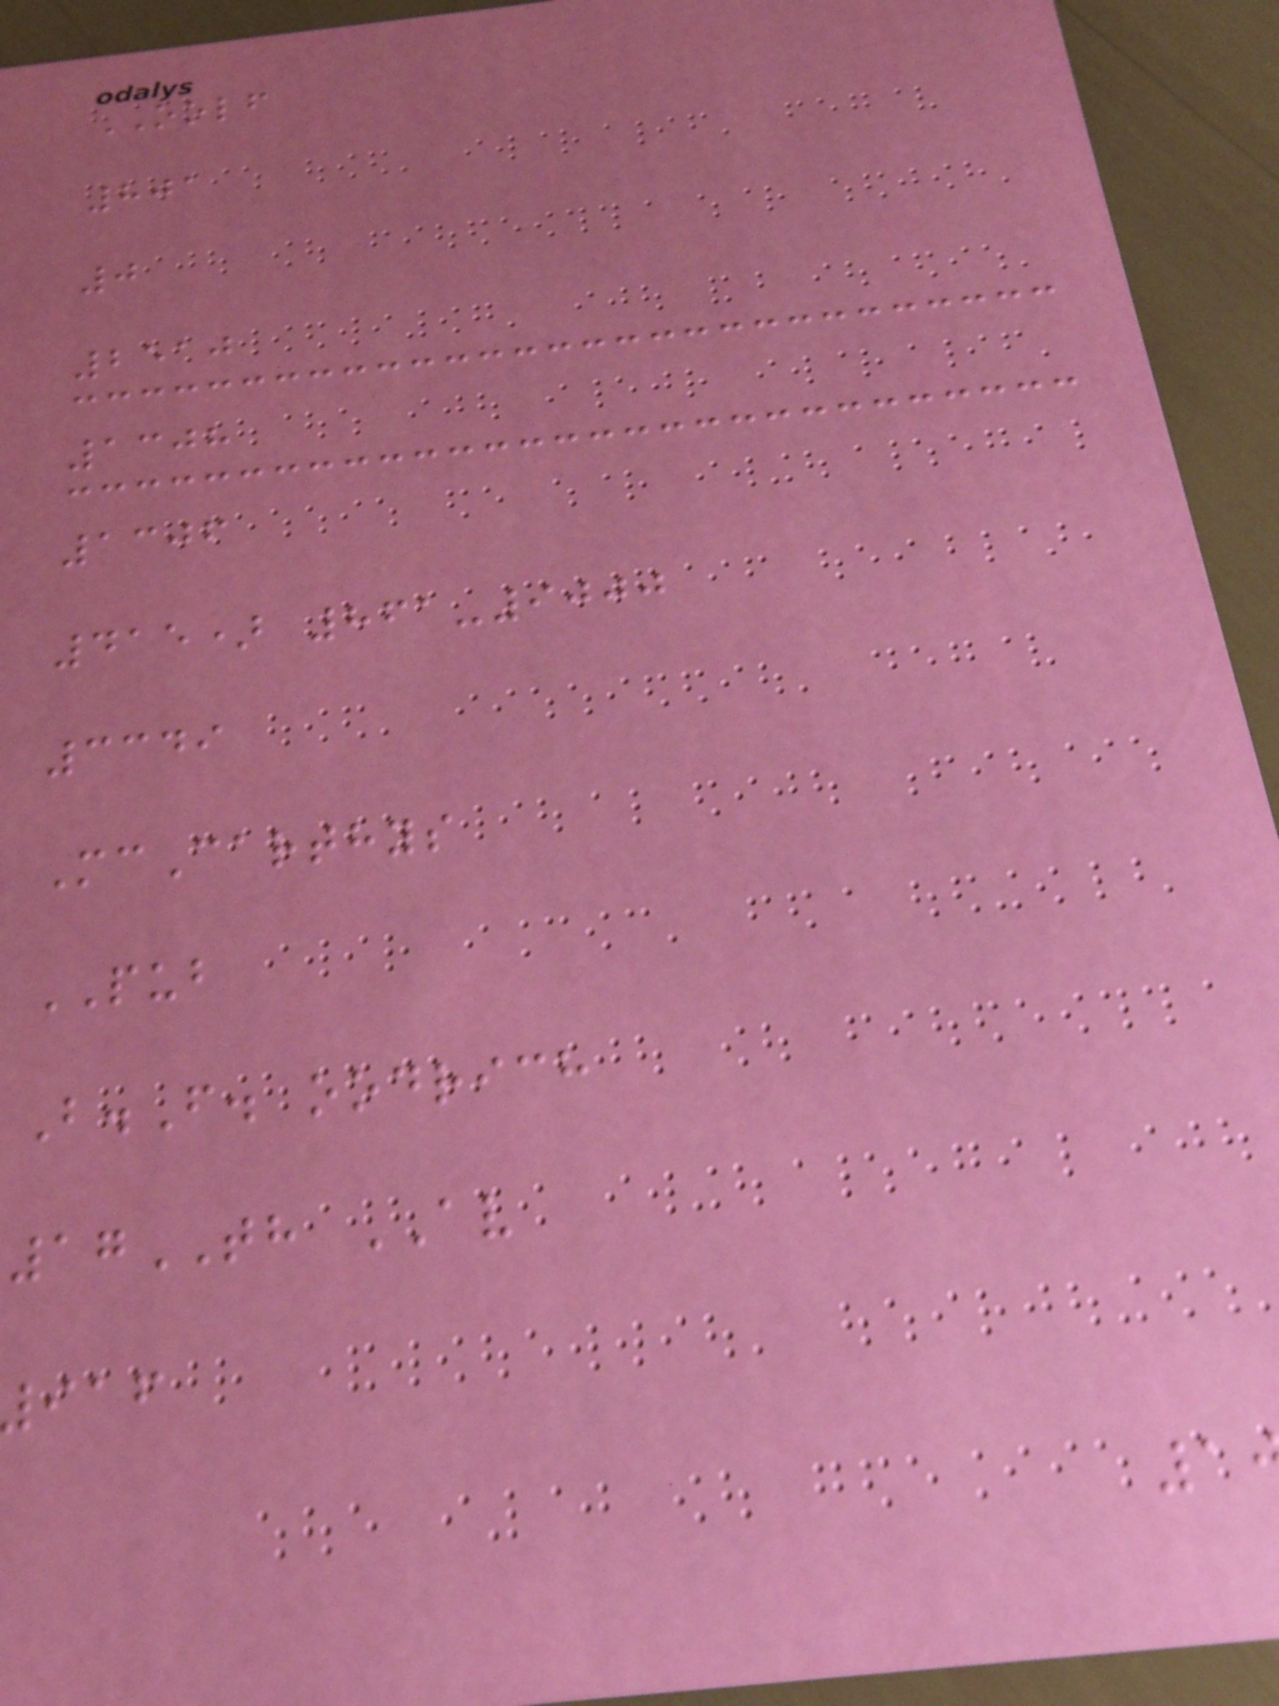OOLF
801
0
2510
1308
1306
415) 861-9000
3349
McCarthys
PUB
B.F. oodrich
17TH AV
